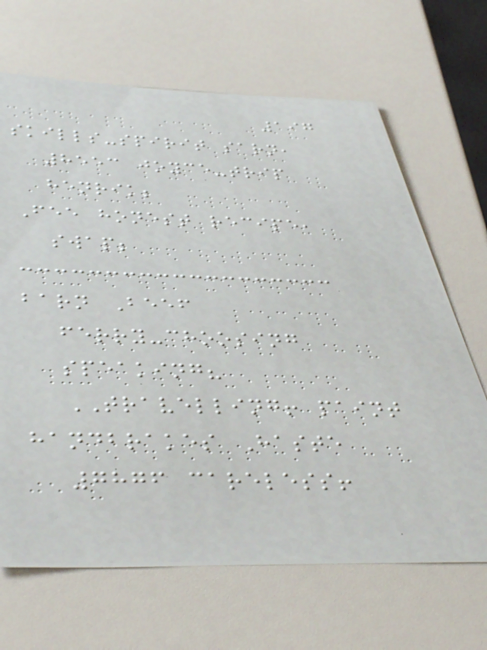197
skills-spirit sarn,
8553 joyce-trip
henrik;
Fee honest recipe,
swap;
barn Beef
ferry-choosing
speaking?
TRAVELLING! paint
handbrakes Haste
7876 careless!
